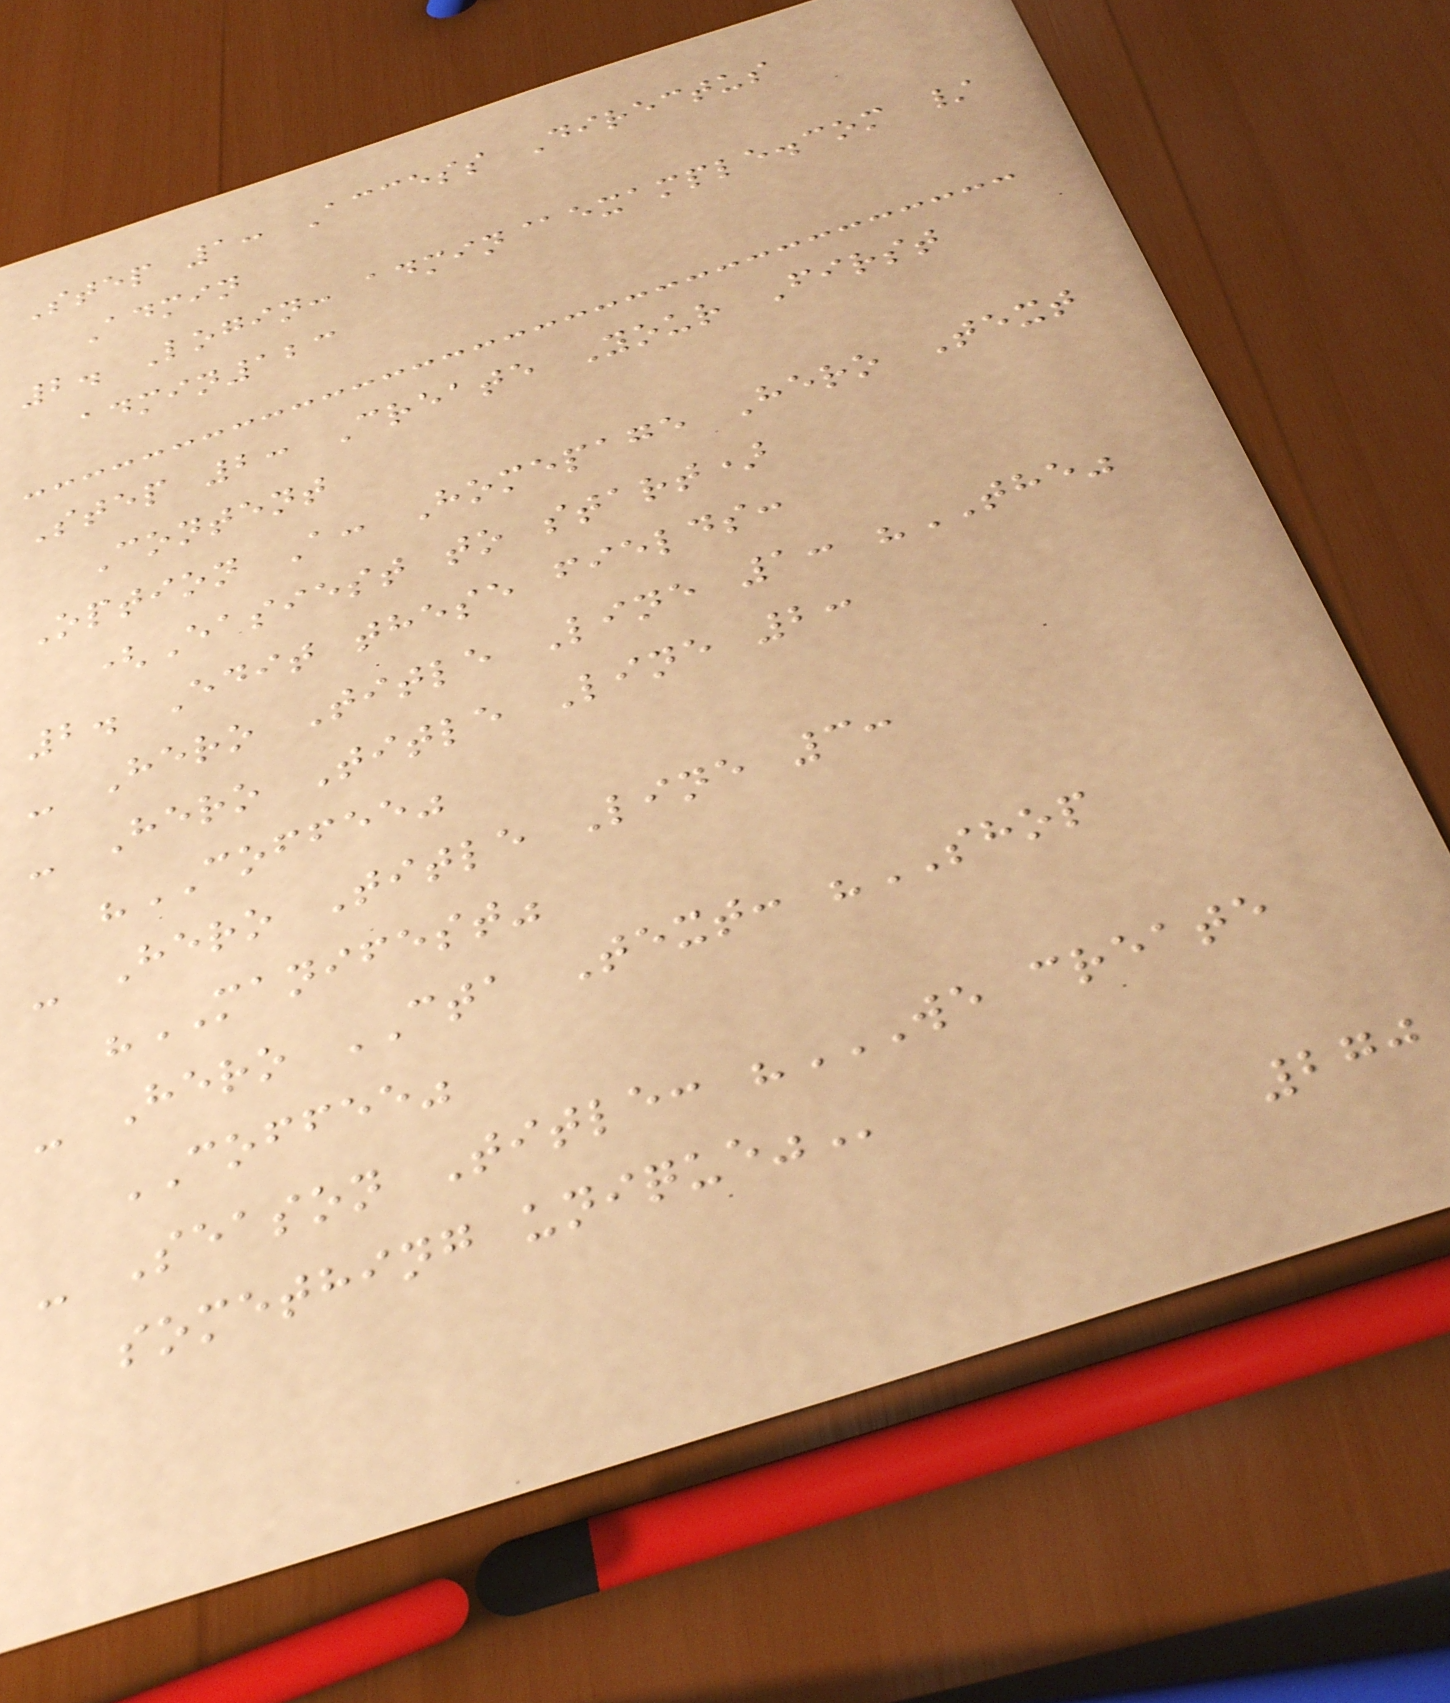Step 1: Access Directus
Admin
2. Login: admin@example.com /
admin123
Step 2: Create Your First
Content
Option A: Homepage Hero Text
(Easiest to start)
2. Edit these fields:
- Hero Title Line 1: "THE"
- Hero Title Line 2:
"COFFEE"
- Hero Title Line 3:
"MANIFEST"
- Hero CTA Text: "SHOP
COFFEE"
- Season Title: "WE CREATE
SOMETHING UNIQUE"
270
